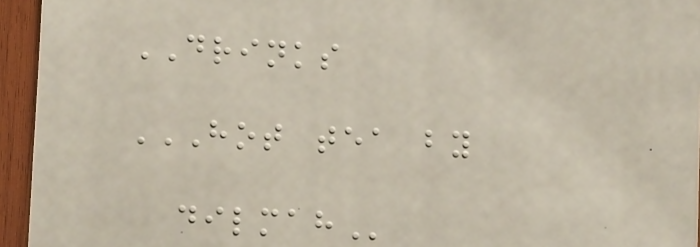DRINKS
HOT TEA BY
DILMAH
